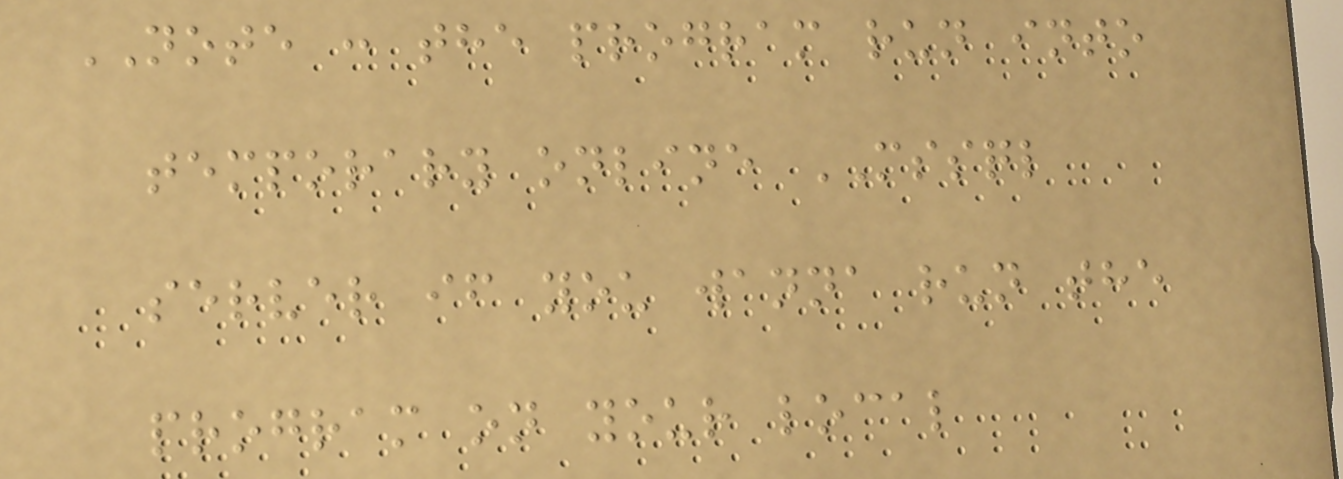NOTE : the program run into
temporary online MSSQL
server if you wanna run the
program on your local
